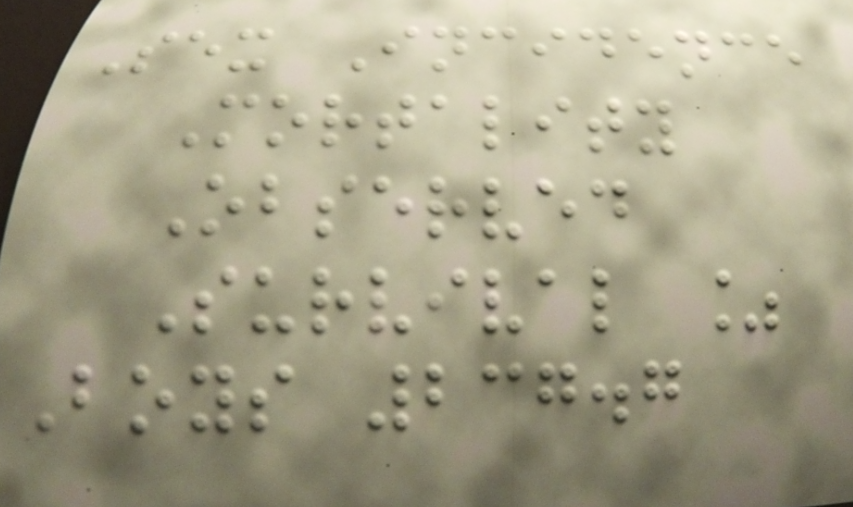Sex Incidence
Mortality
Observed
Survival %
Boys 237.7
